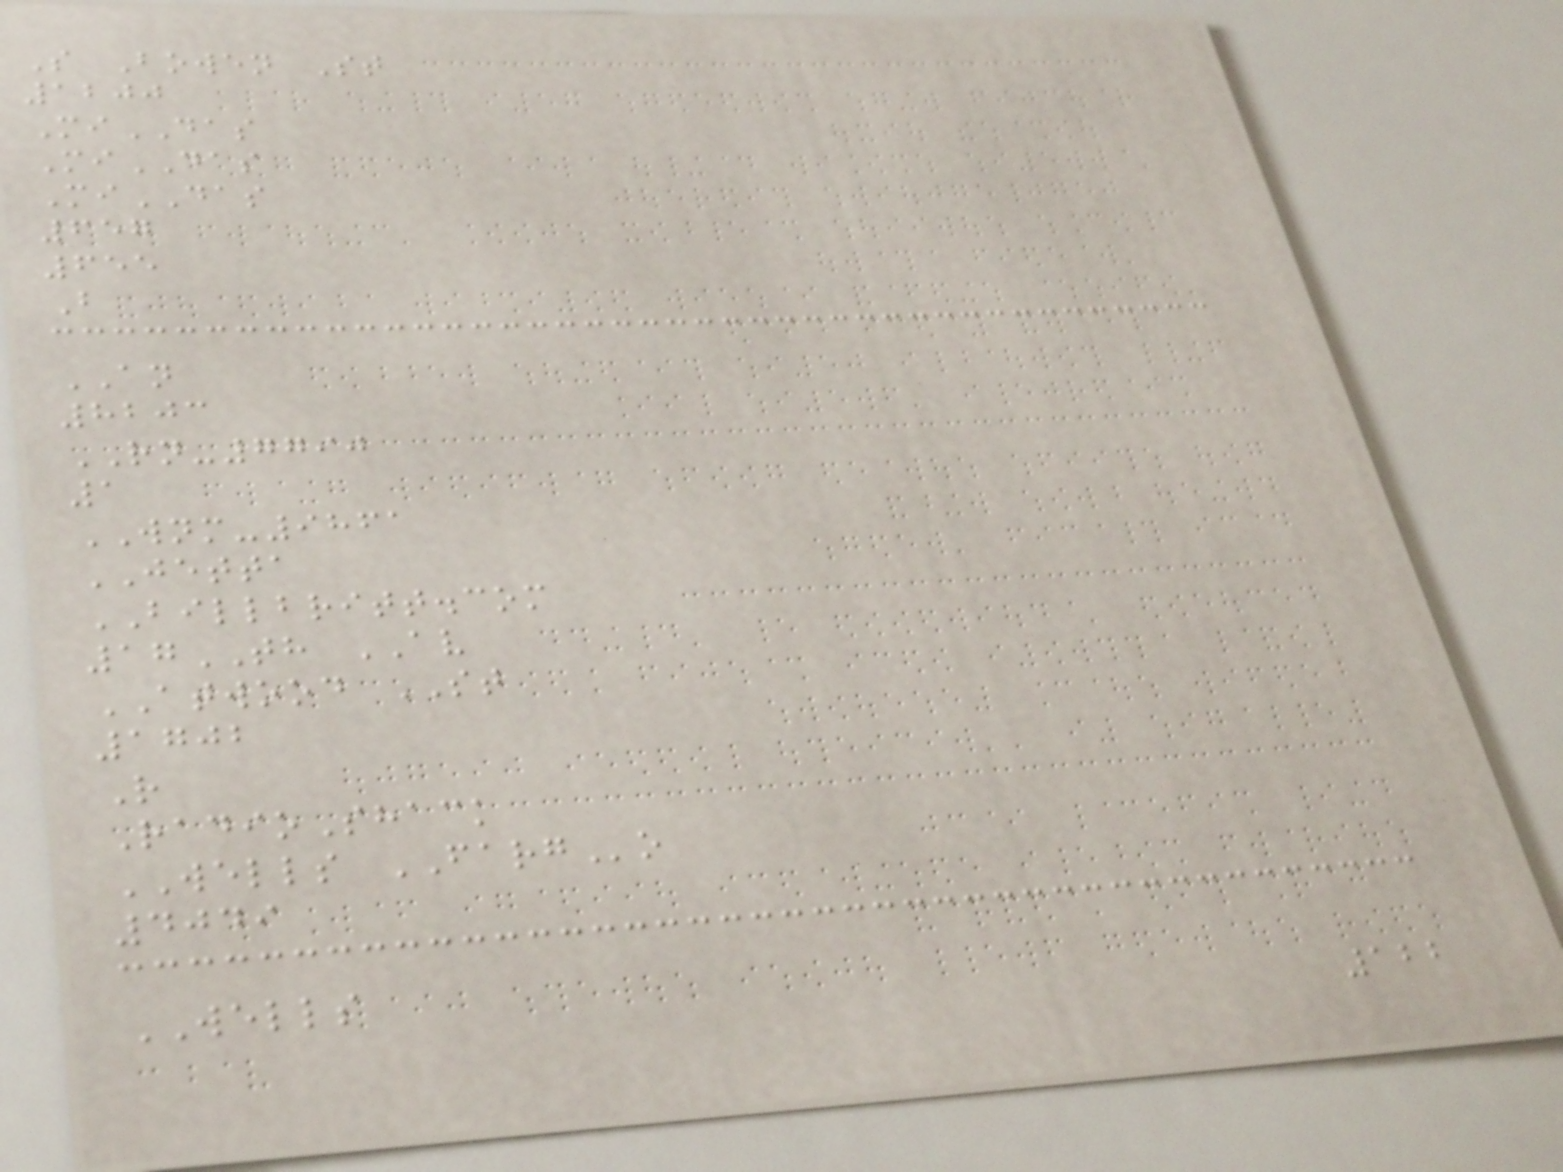S Bowen St
1200
MiDAS
MiDAS
MiDAS
657
655
B
AN
8203
RN-7790
1
WNM-9861
JETTA
BILLBRITT.com
17TH AV
ATWOOD ST
1702
R
RadioShack
WELLS FARGo
4049
WELLS
122
